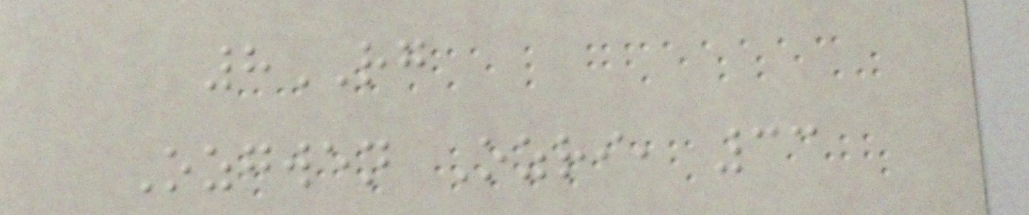8RG
Ozgwen Ozri, 33
